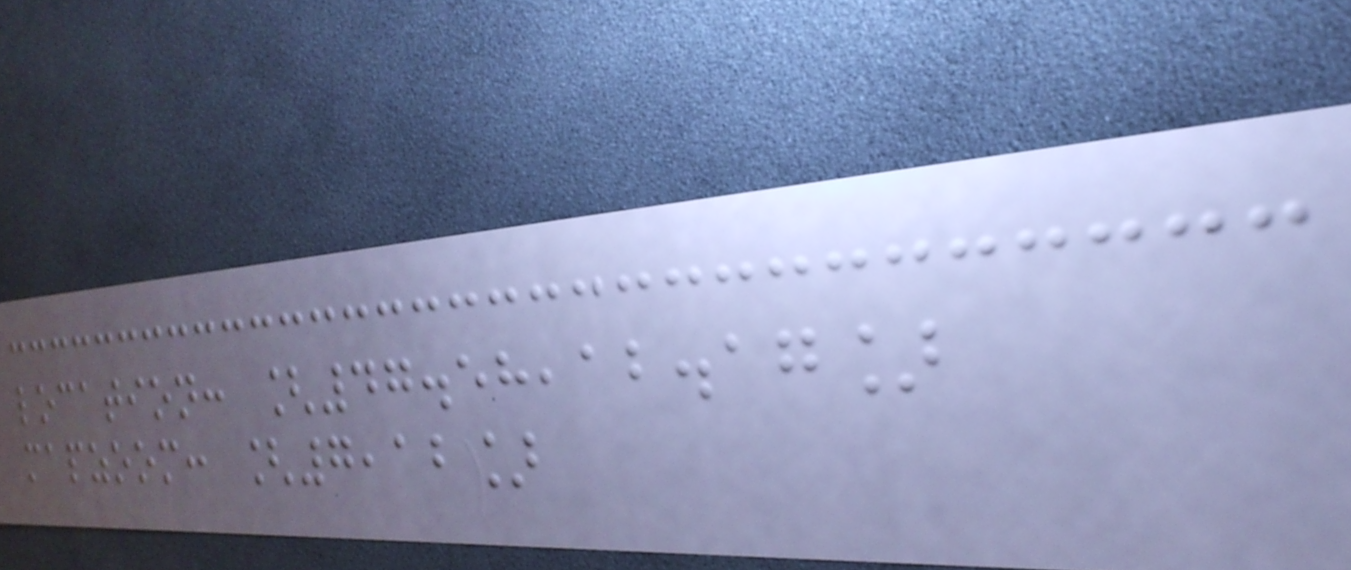location: [47.58,12.17]
mapzoom: [7,12]
